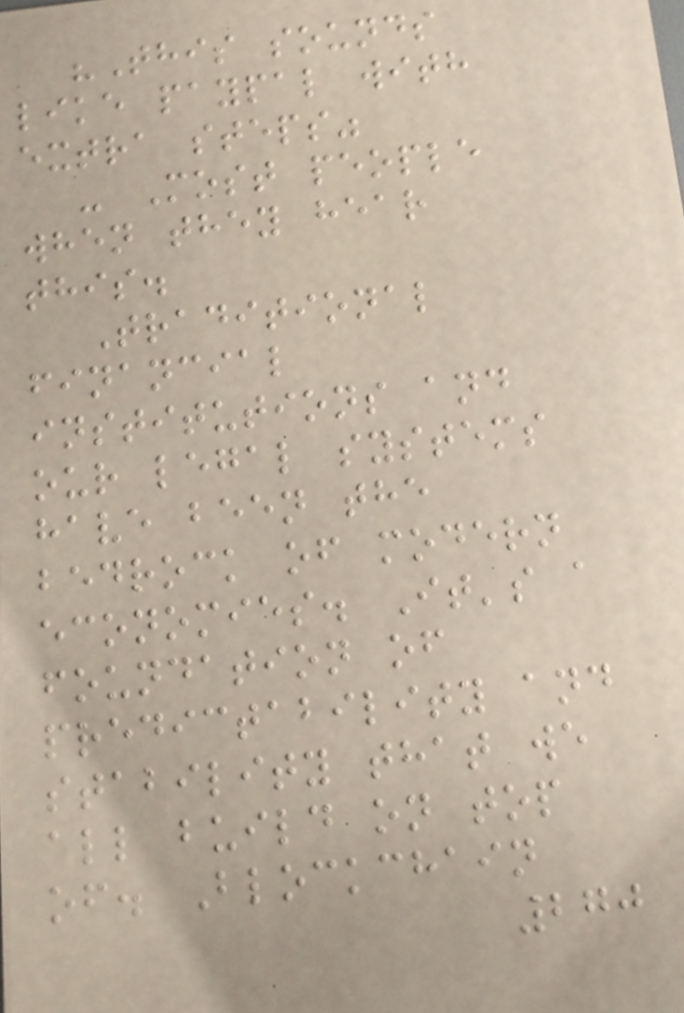"This sounds
like paypal with
extra steps"
- Most people
when they hear
this.
Traditional
financial
institutions and
our legal systems
have been the
bedrock of modern
economies. It's a
foundation of
predictability and
stability that we
all build on top
of. Blockchain
270
